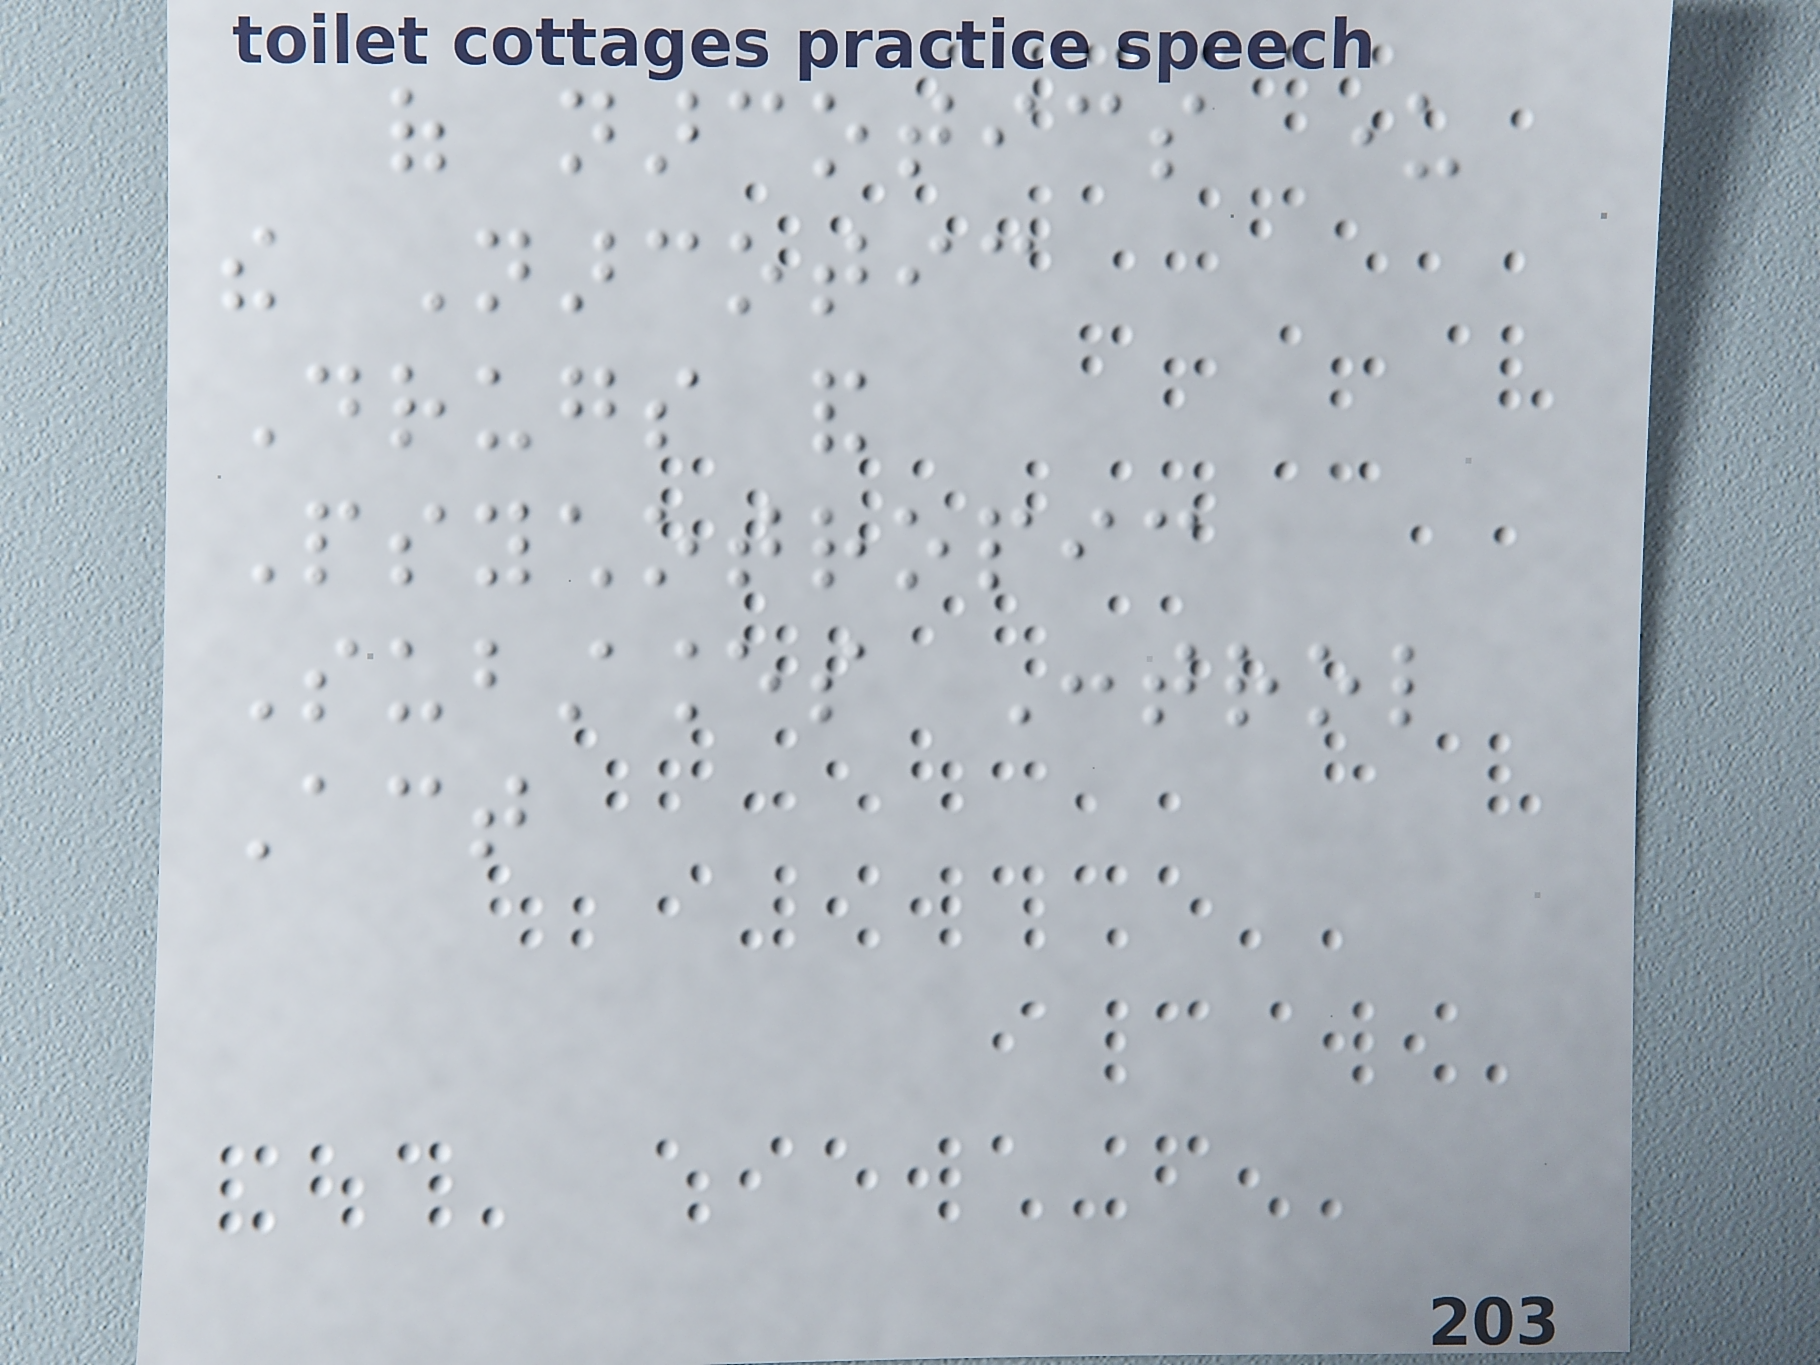of narcotics under
the Narcotic
Drugs and
Psychotropic
Substances Control
Act
